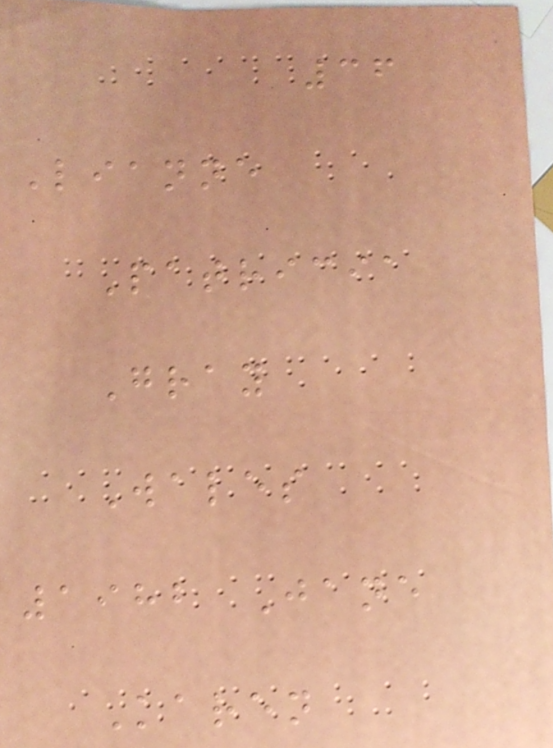36
Lianne
Patricia
Gray
Wales
1982 Jane
Karen
